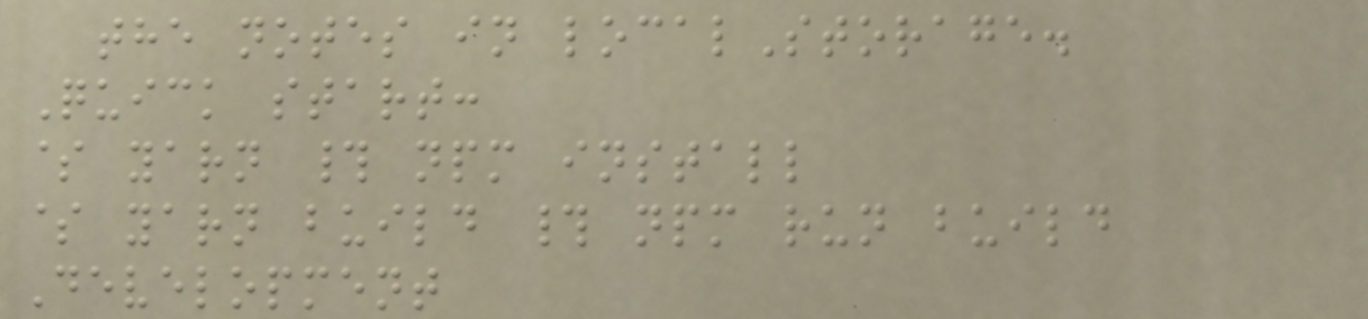the notes in localStorage.
Quick start:
$ yarn # npm install
$ yarn build # npm run build
Development
